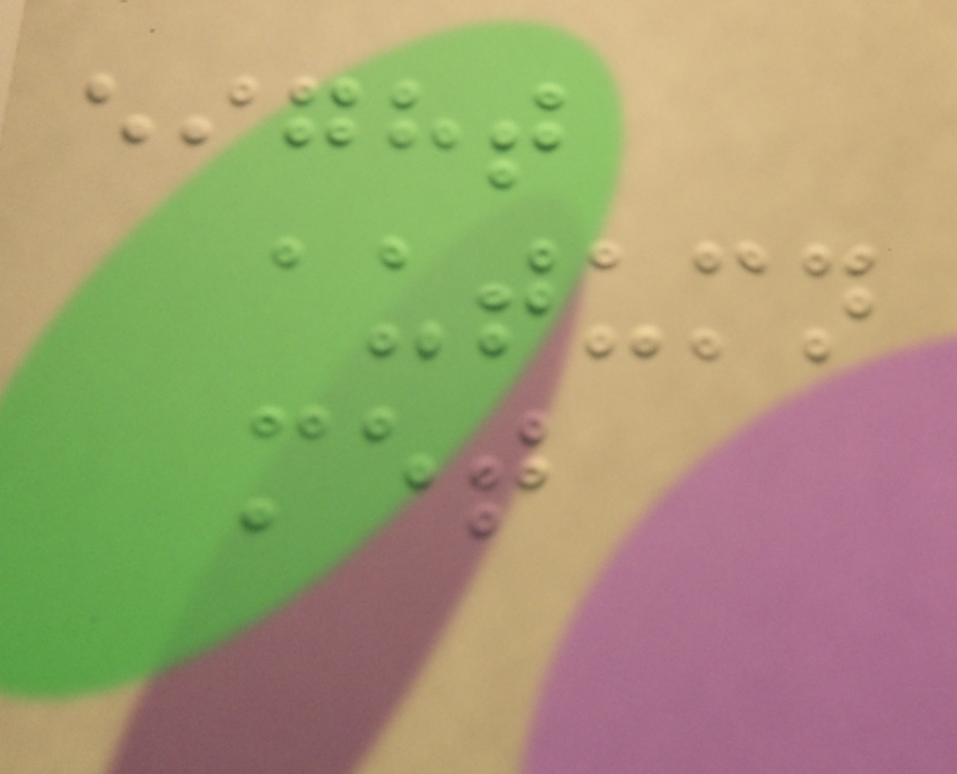eight
autumn
met
